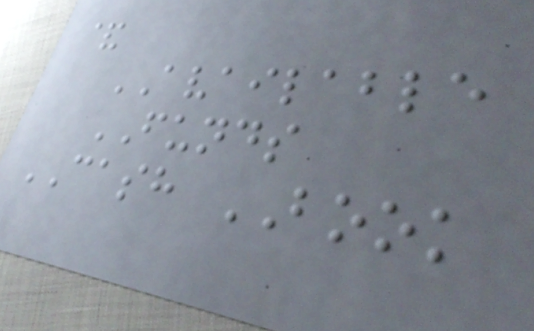&
AVAILABLE
FUNDS
CASH BOOK
